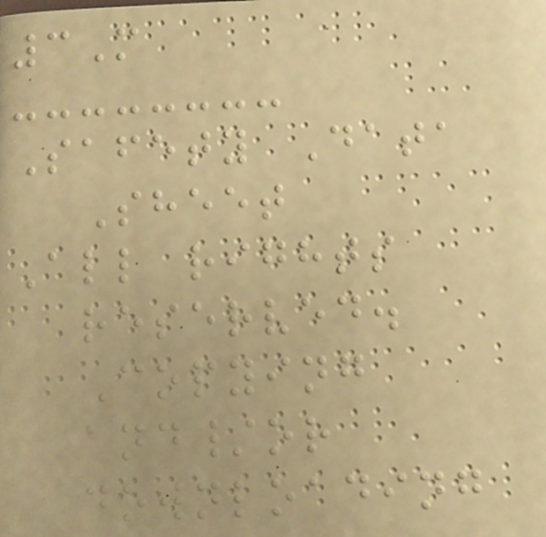3M
Safety Data
Sheet
All rights
reserved.
Copying
and/or
downloading
